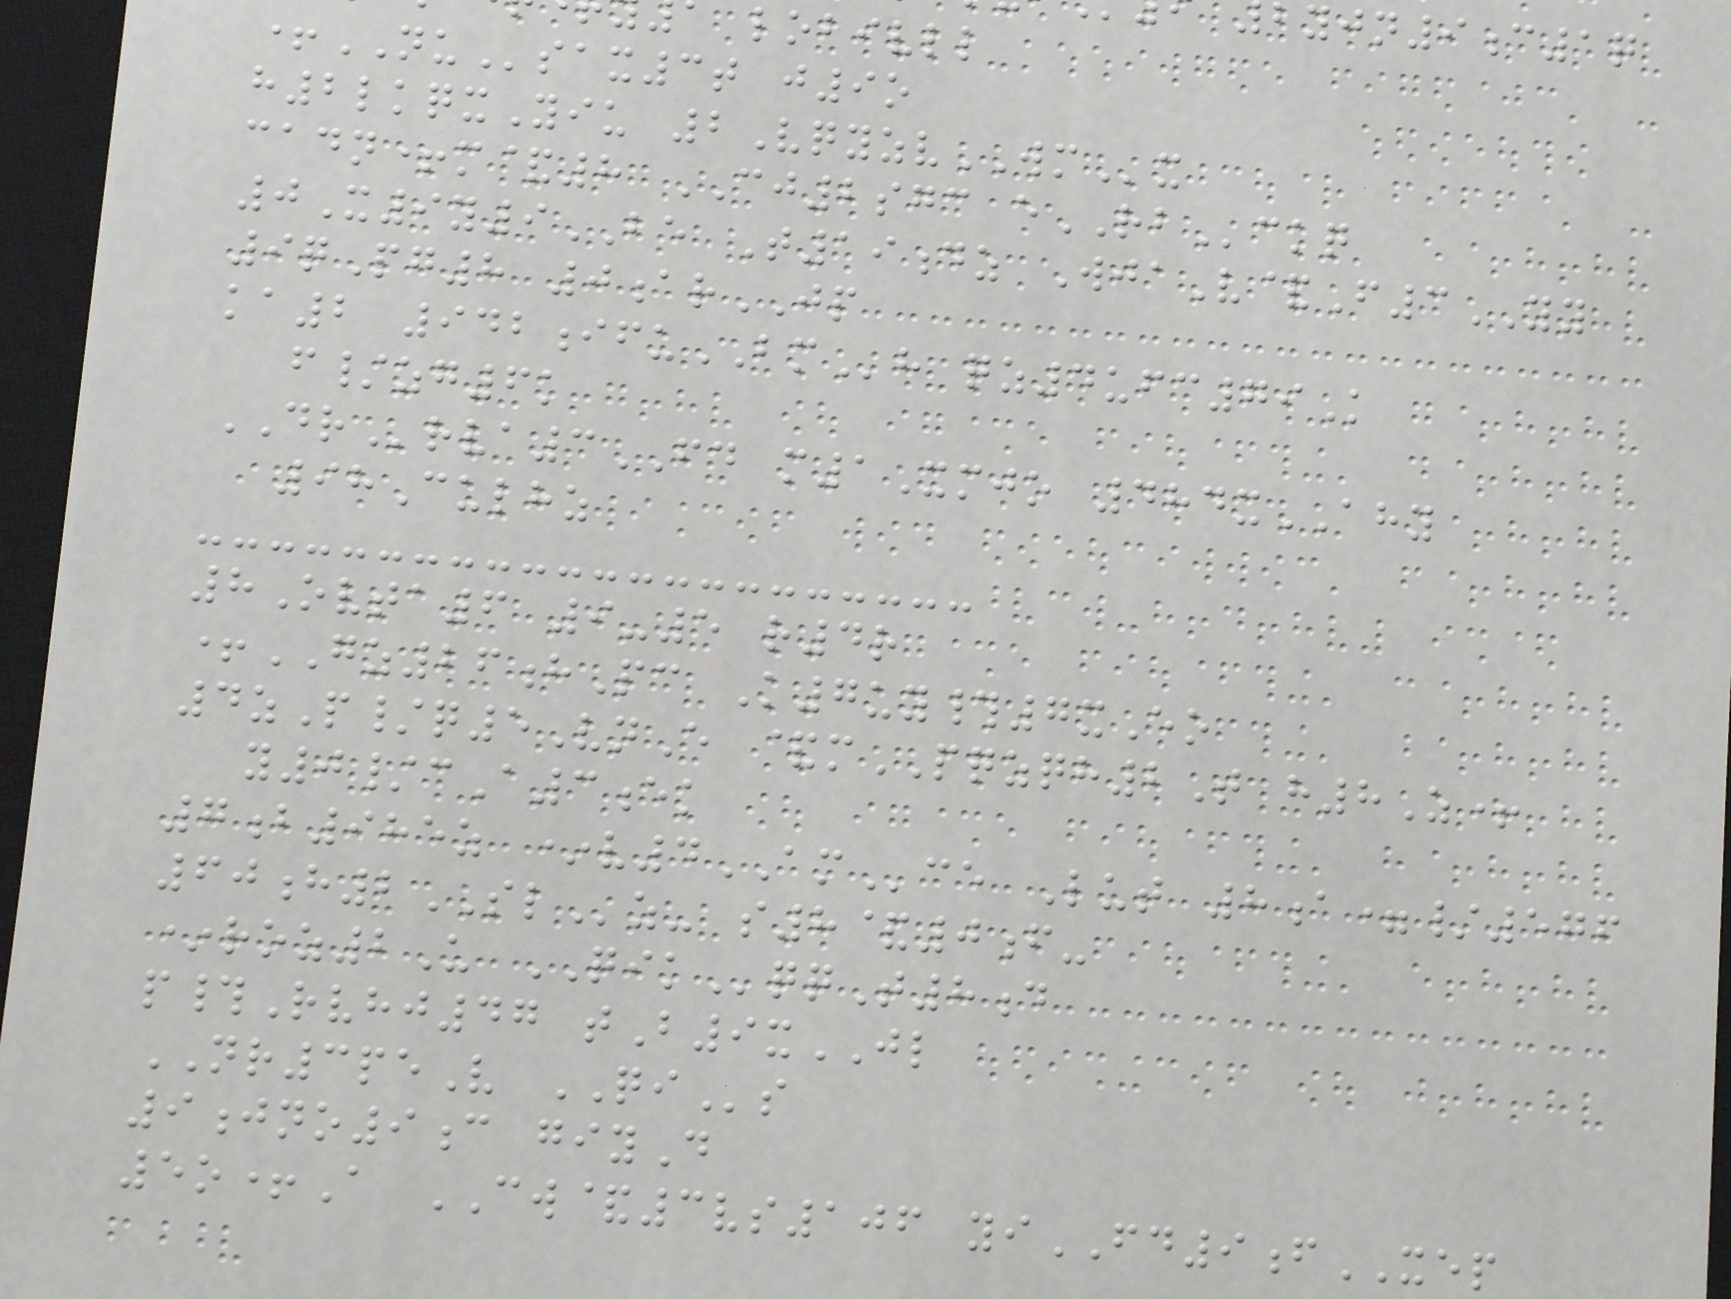yjn9c1q
lobivll
+NUsax3t j9o
h2lkqxYiu 2VqyzvWMx
cadn+m&8 CJ2sgc eRBckq
0X9y9BE T19dz WjaV&F3YY
9qPg8 0arJP
ka2 942ifuBMh qz4ufc79K
f/zg6k
DRrva3FD m1Xmjo 484xAHY
98Culhz
8Ovta6 9-5 r4r
+GZ26hPc K7uy#7xEo
4zP/q5VnE &mPQZQH2T h8Z+
y0/cA3ek
7b985z *v4AMce Lut 8a=/576
60h2SLz- s8&0f-
*roz2U QIKqqT8d
p#Rvhj47 tB9xJL
NR3peV QIs
9jno9c giyD
5o+A CW&3vs106 yiFD9fXEP
